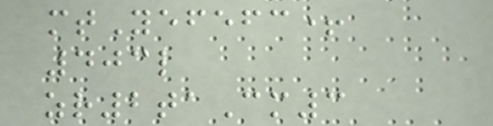mtYefefc+
403l
zr2taCm3
